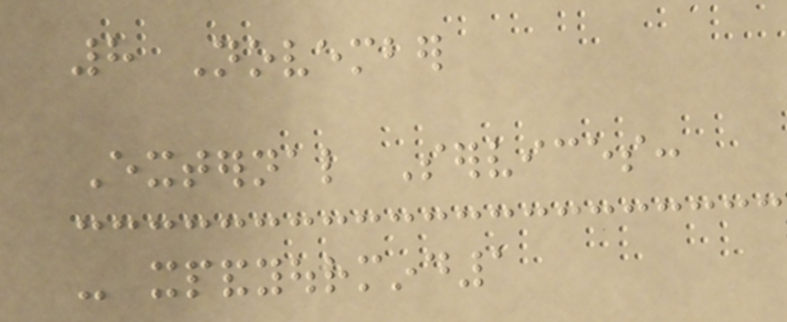8 November
External Services:
- xpandyourmind1
